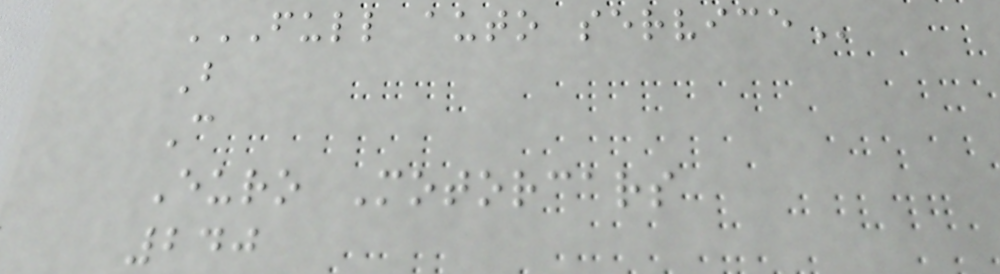FULL AUTO SERVICE
B
C
Euro Motorcars
240
